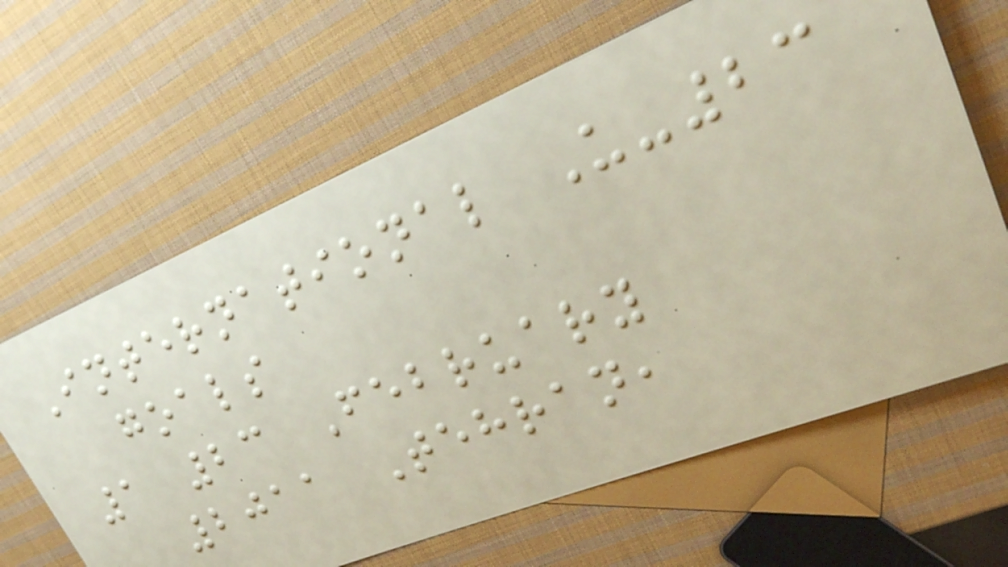International U-23
goals
1 23 February
2011 Tehran,
